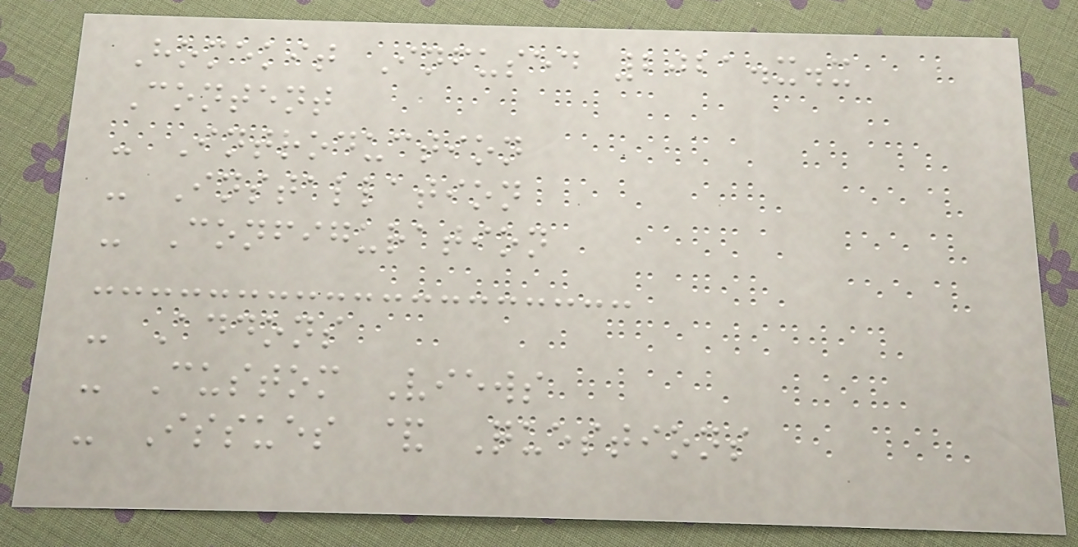Homekit Infused 2021.x.x
Content
- Introduction
- Installation
- Configuration
- Addons
- Custom Views
- Issues & Questions
